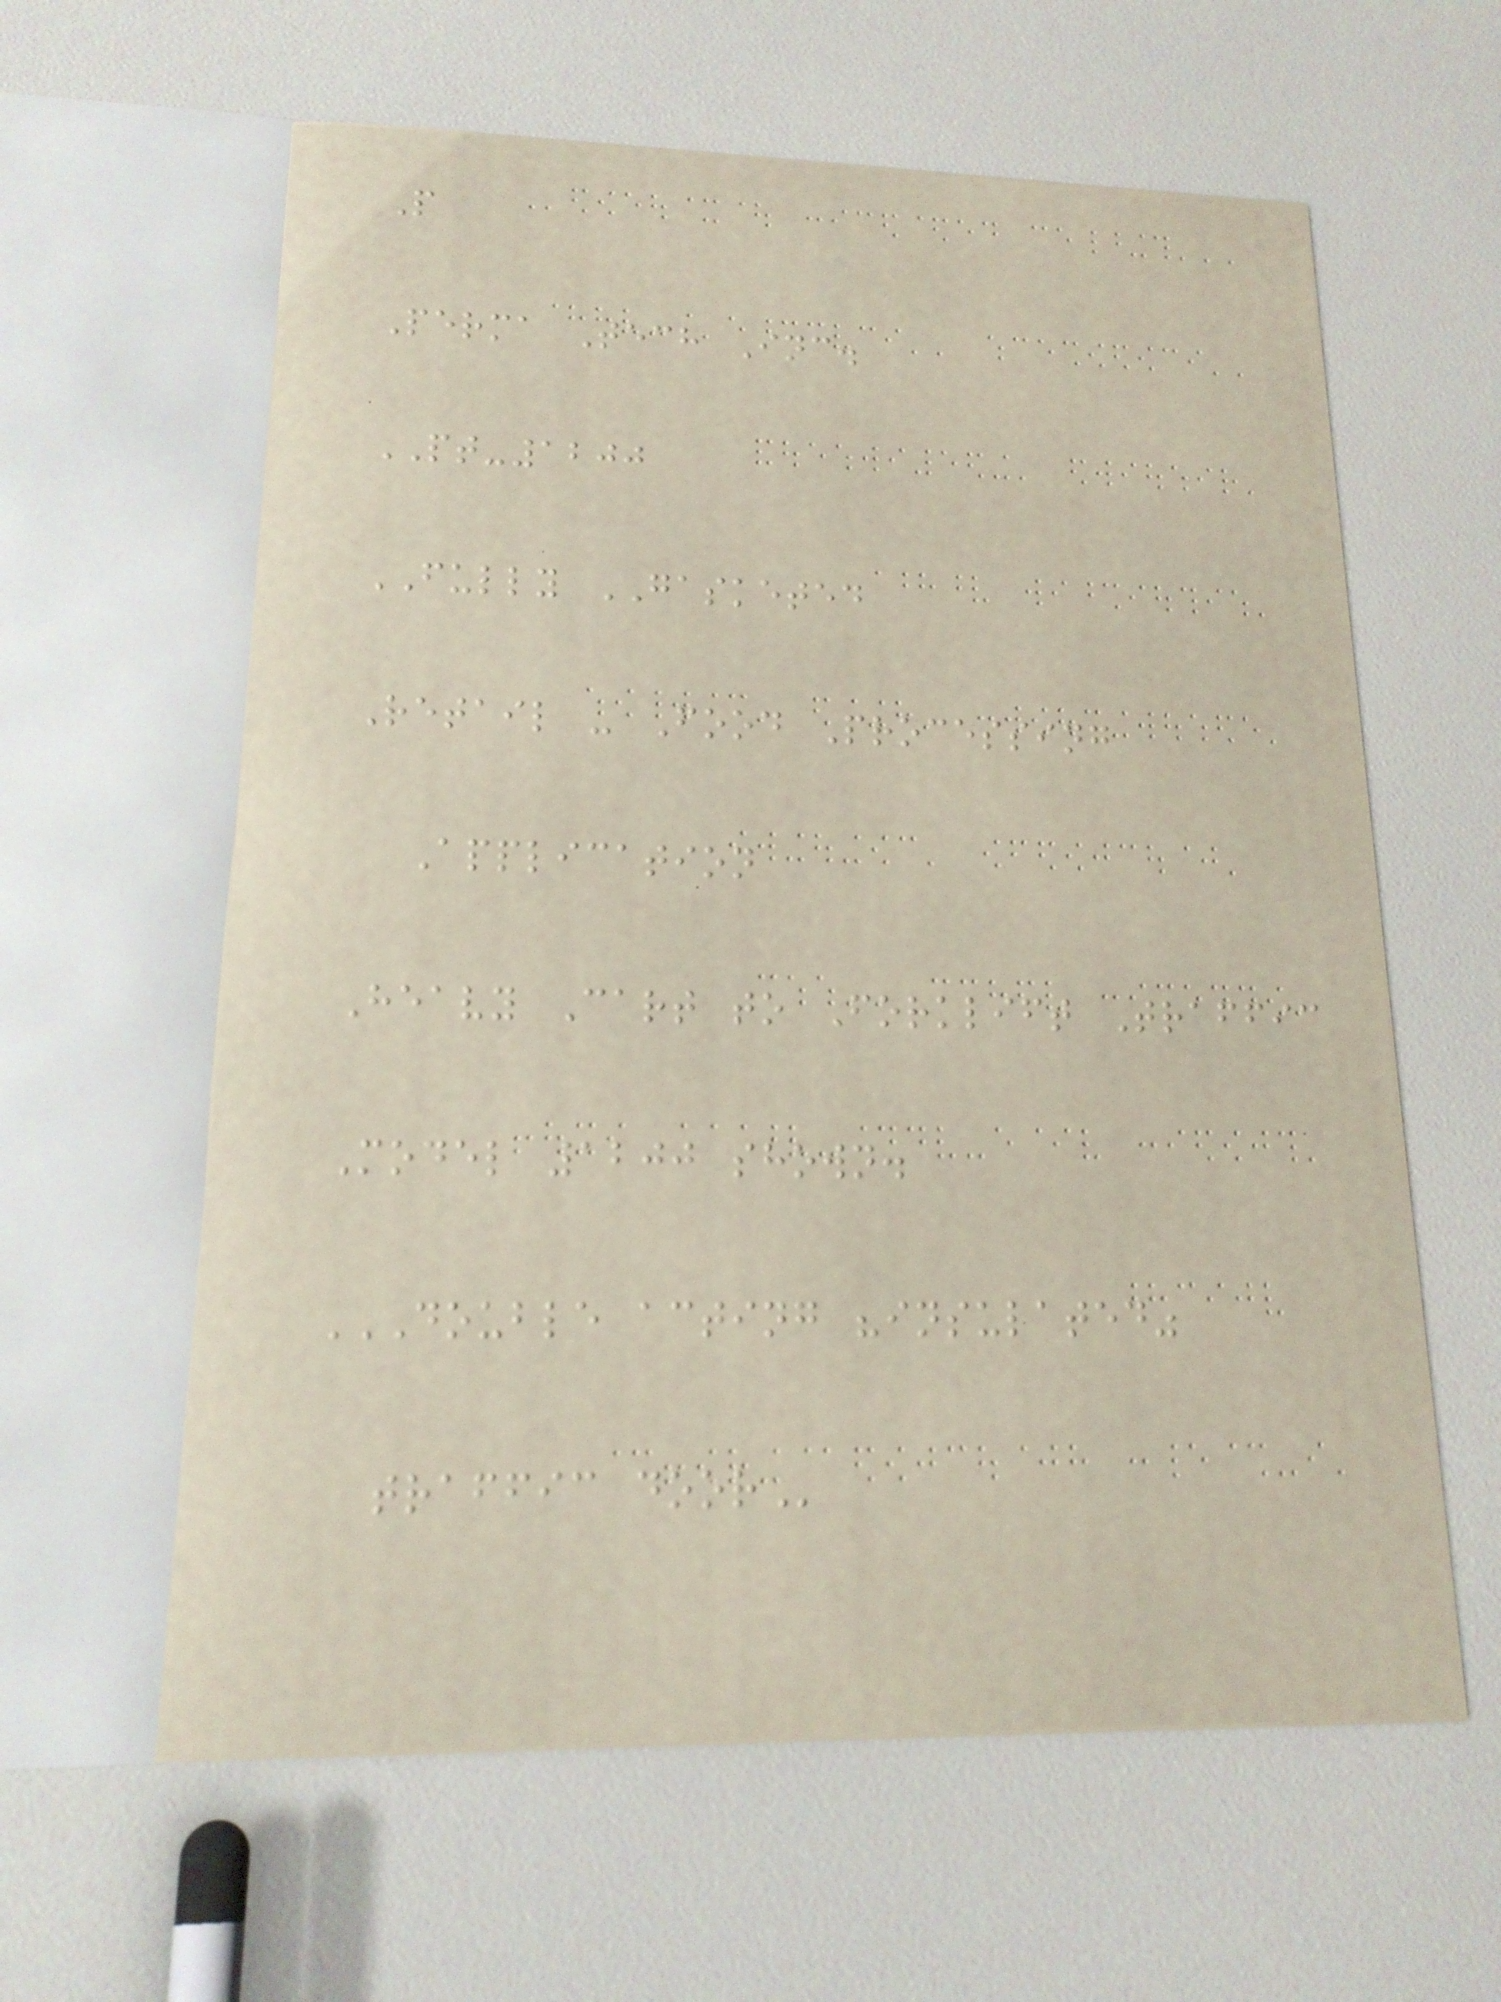P
Perma Tech Inc.
PT-1200
FULLY GASKETED
Retail - Food Processing
Application
Heavy Cart to Forklift Traffic
Model 1200 shown.
DOUBLE ACTING "INSULATED"
TRAFFIC DOOR
